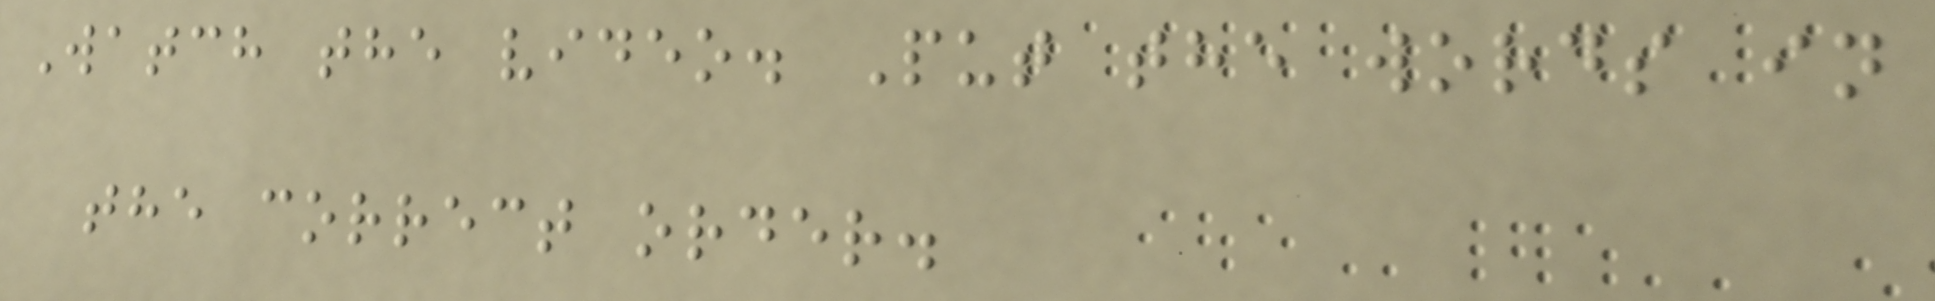Watch the video. Put the words in
the correct order.
